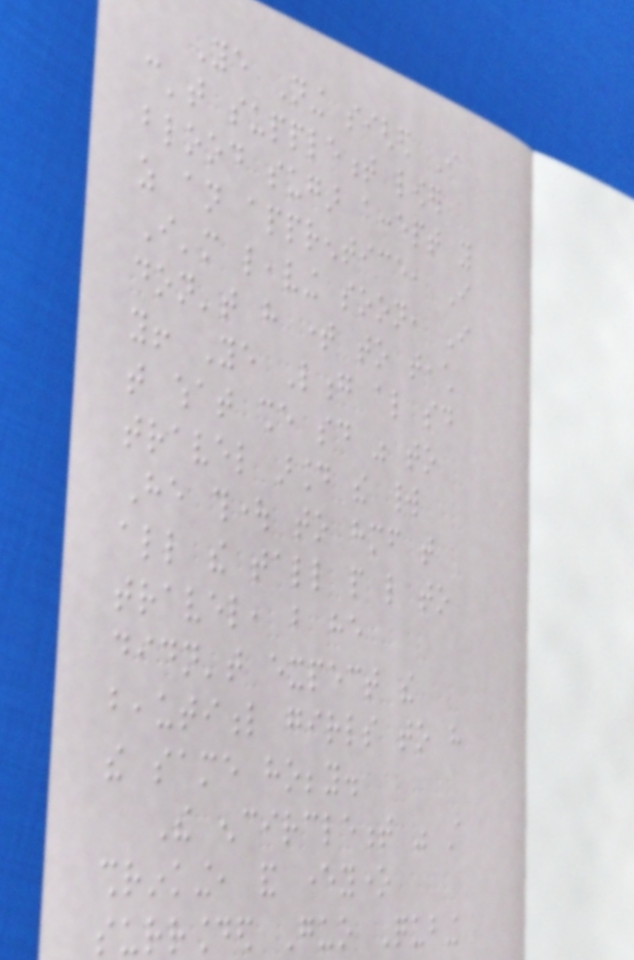Ye Ning sighed I
can't supplement lower
blood sugar accept you
as an apprentice, I
I'm leaving soon, I
don't have time to teach
you! Ye Long also said
that what she said was to
travel around the world
He thought to himself that
all the tall people like to
travel, but he
didn't expect the
beautiful girls to have
the same hobby.
The encirclement was still
shrinking, and everyone
surrounded Guo Qubing
